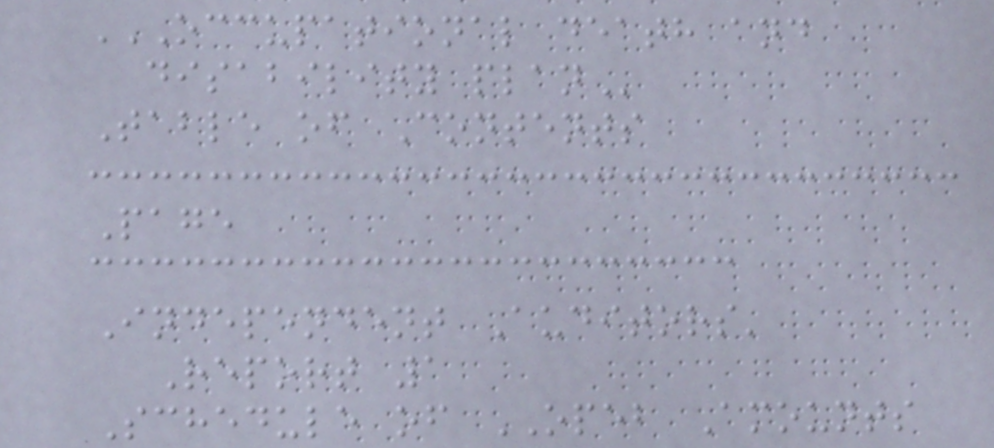OCCUPATIONAL DEATH AND
DISABILITY PLAN
Table of Contents
Page
Independent Auditors'
Report 1
Schedule of OPEB Amounts
